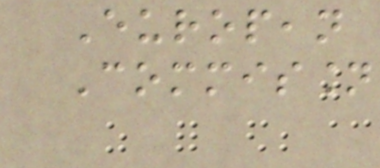European
Commission
